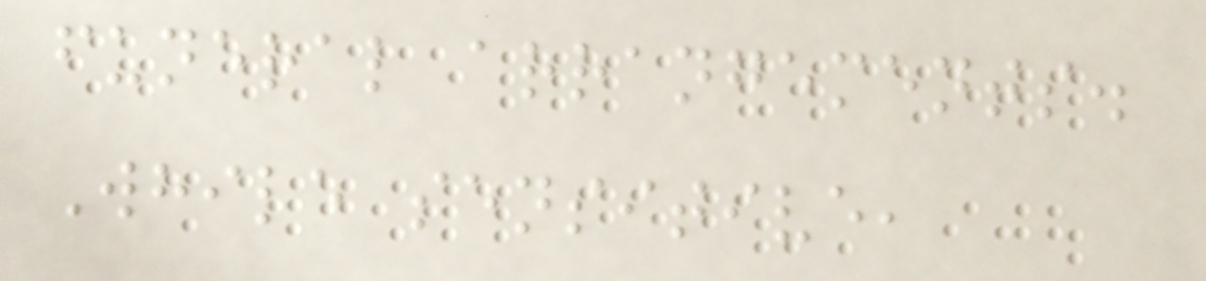funeral arrangements.
While sensitive,
